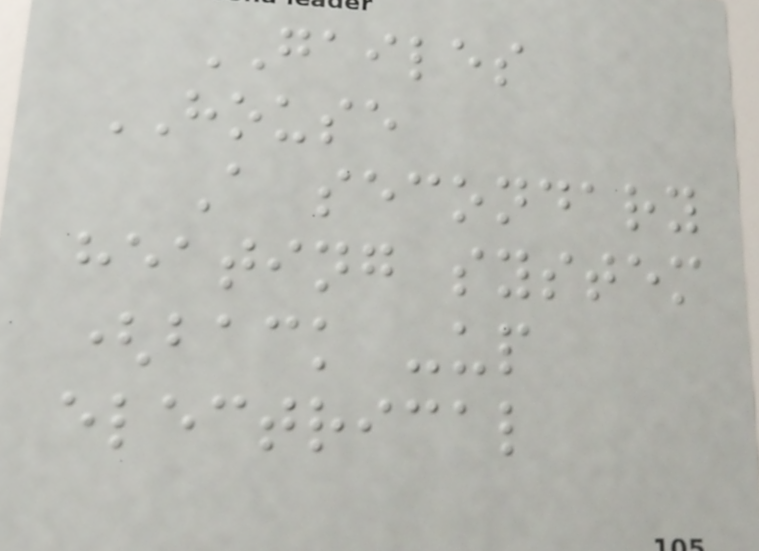GAILES
HOUSE
A secondary
heating system
(back -up
electrical
